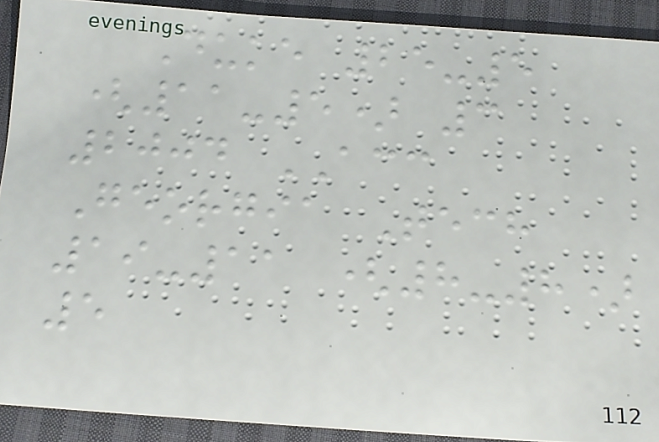Duke 25-5
(11-5) 3
2004 ACC
Georgia Tech
19-11 (8-8)
5
